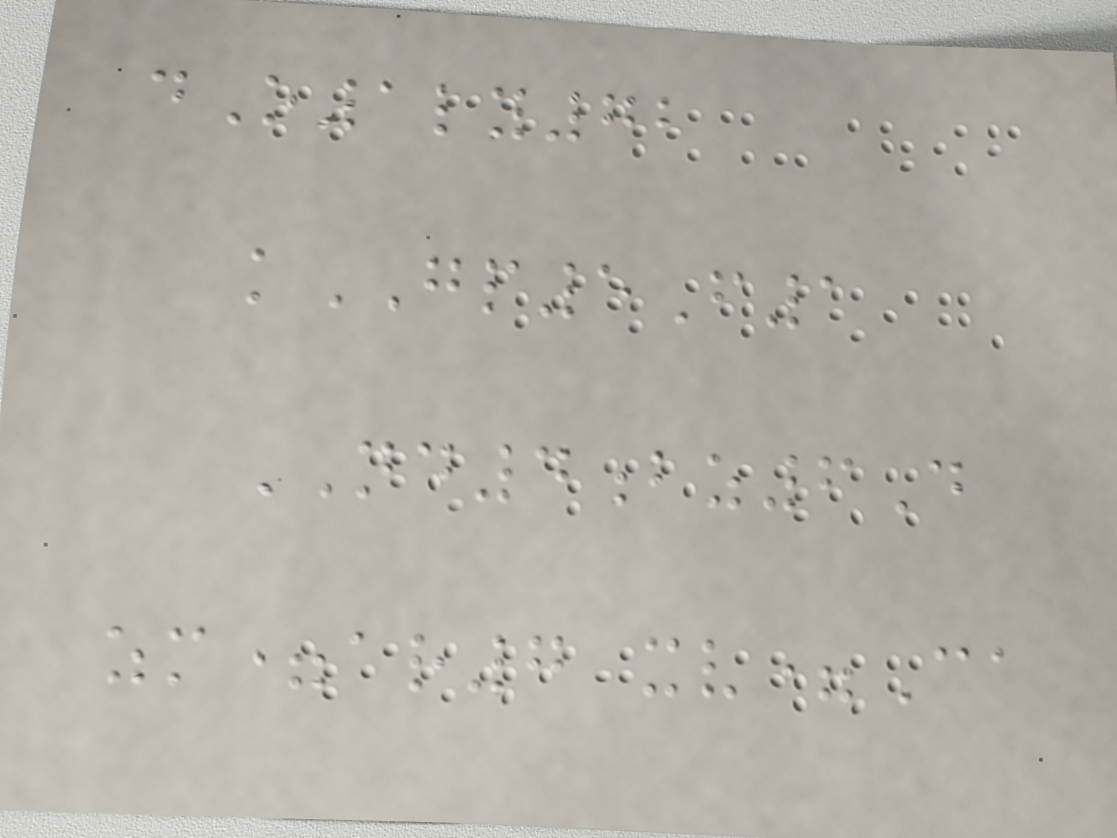dO1ly72
kGP5F1
ND4bz6D
zm=ar7 xv=Ca
